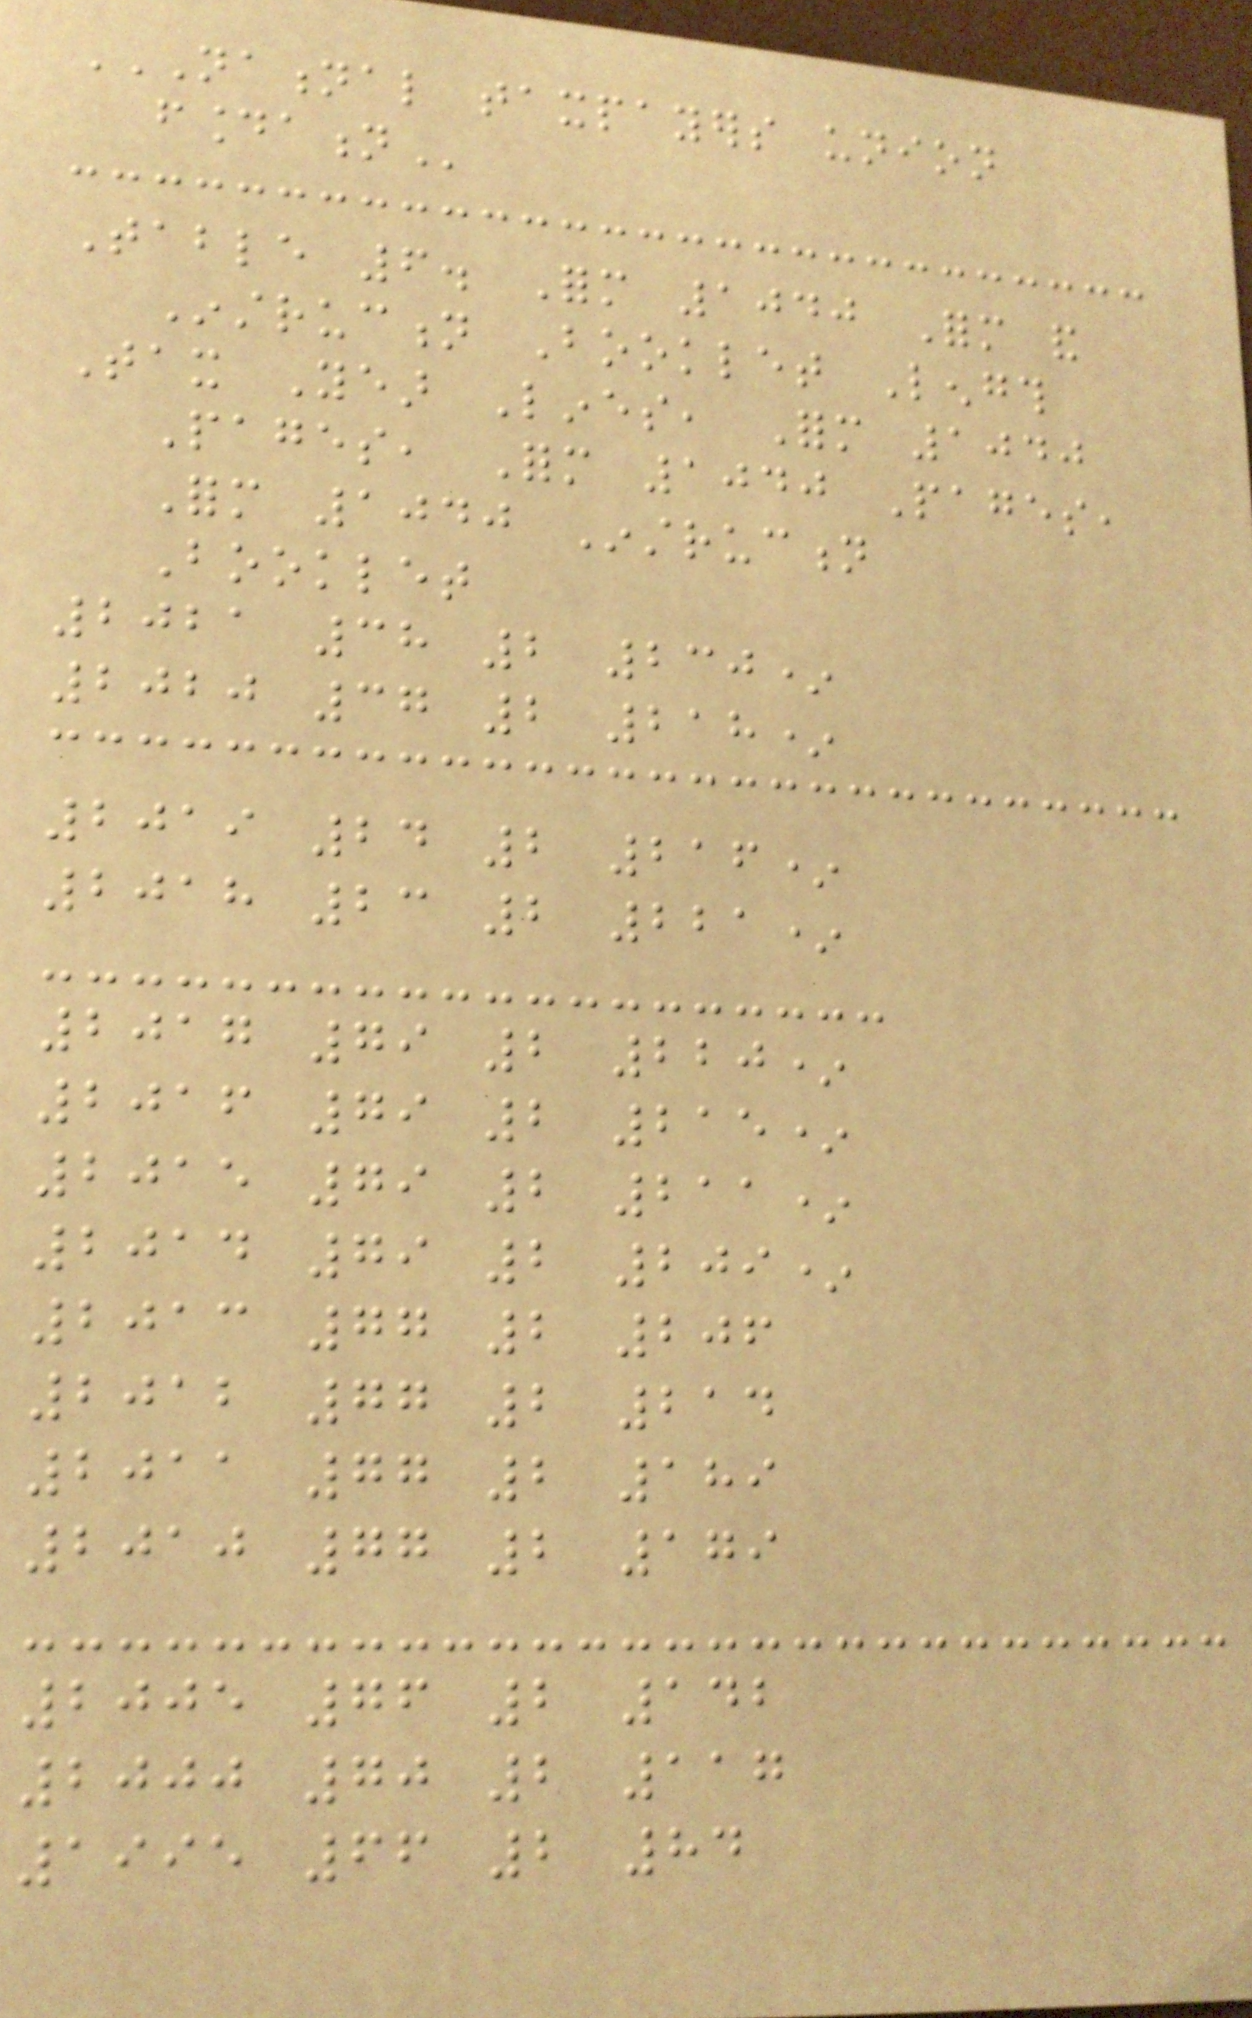NATIONAL TAXPAYERS UNION
FOUNDATION
Table 6. Form 1040 Form and
Instruction Booklet Length
Tax Year Lines, Form 1040
Pages, Form 1040 Pages,
Form 1040 Instruction
Booklet
2021 38 2 230*
2020 37 2 218*
2019 24 2 216*
2018 23 2 221*
2017 79 2 220*
2016 79 2 215*
2015 79 2 211*
2014 79 2 209*
2013 77 2 206
2012 77 2 214
2011 77 2 189
2010 77 2 179
2005 76 2 142
2000 70 2 117
1995 66 2 84
